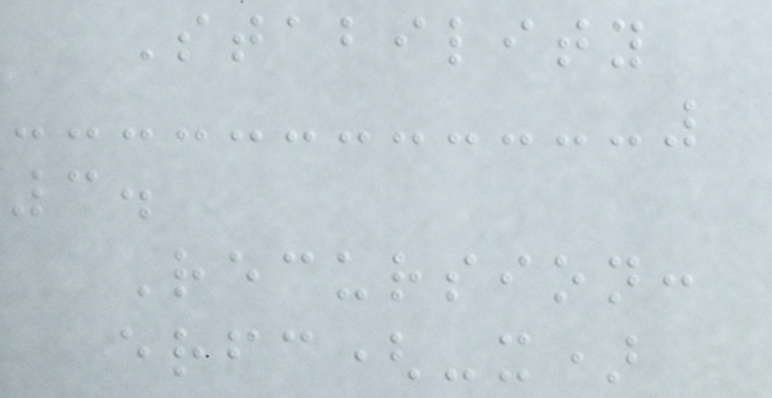Stability
3.
Recursion:
erfc(-x)
